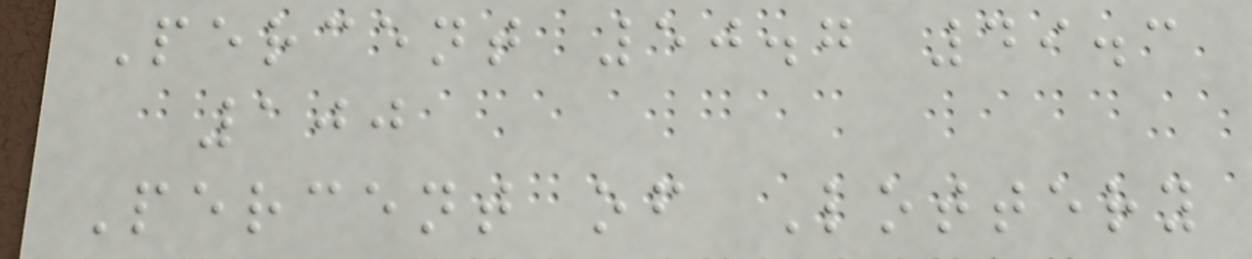Percent 50.7 49.3
100
Percent of Lottery
